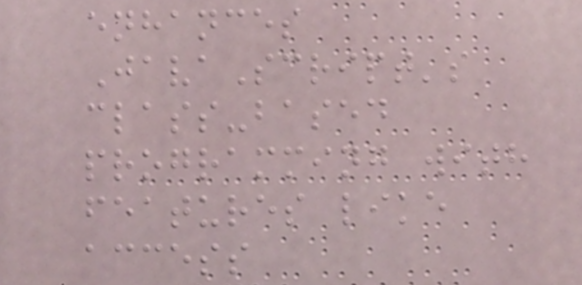enhances
JavaScript's
class-based
programming with
features like
access
